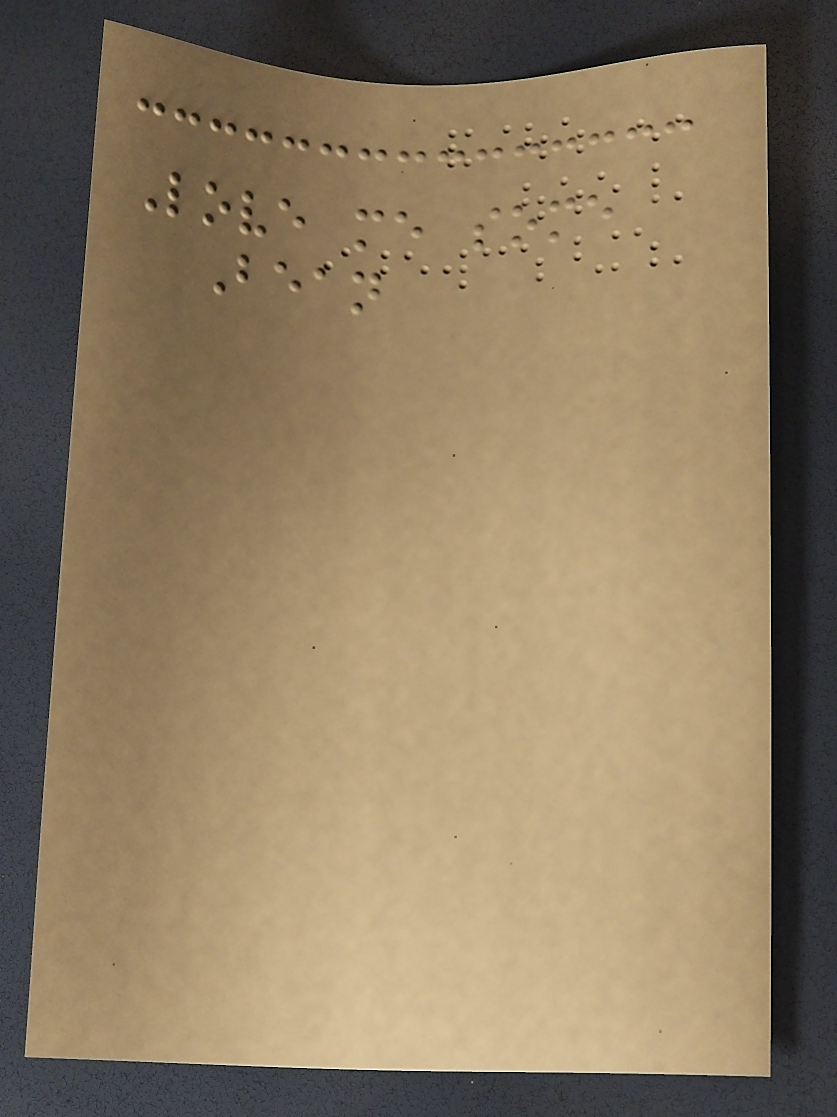Love me some
Bean
